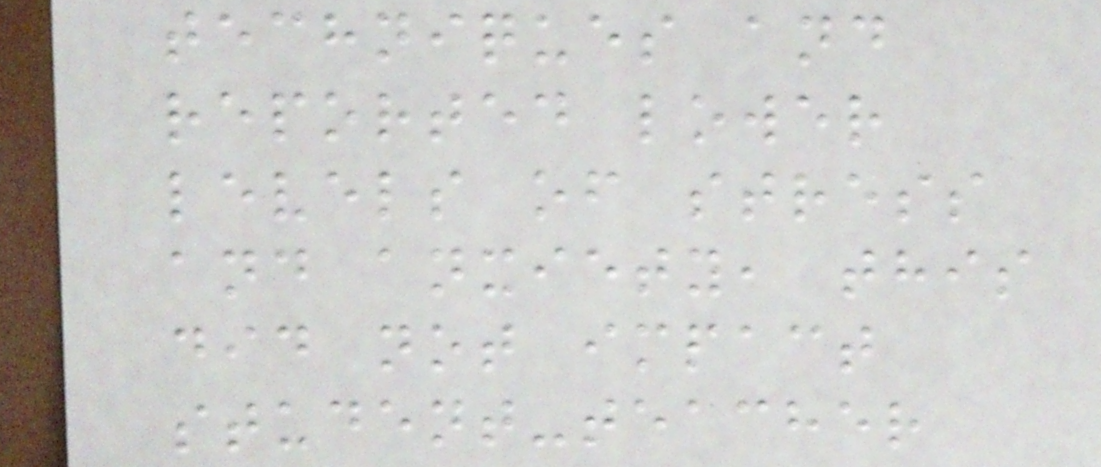techniques and
reported lower
levels of stress
and anxiety, this
did not impact
student-teacher
